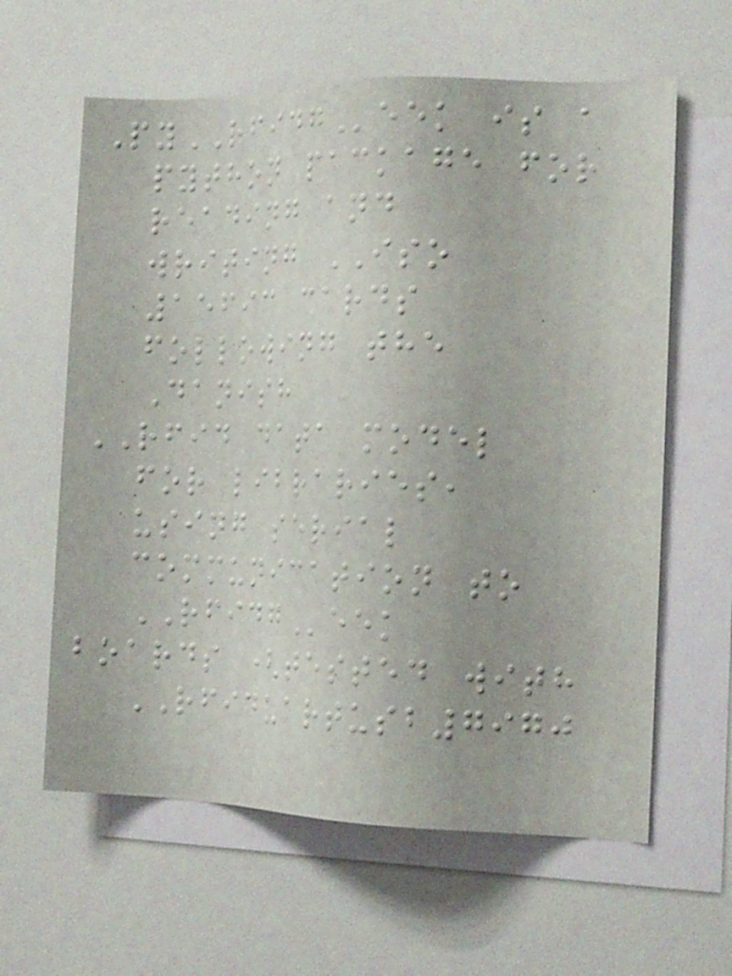PyRFIDGeek is a
python package for
reading and
writing ISO
15693 cards
following the
Danish
RFID data model
for libraries,
using serial
communication to
RFIDGeek
boards (tested with
RFIDUARTUSB7970
